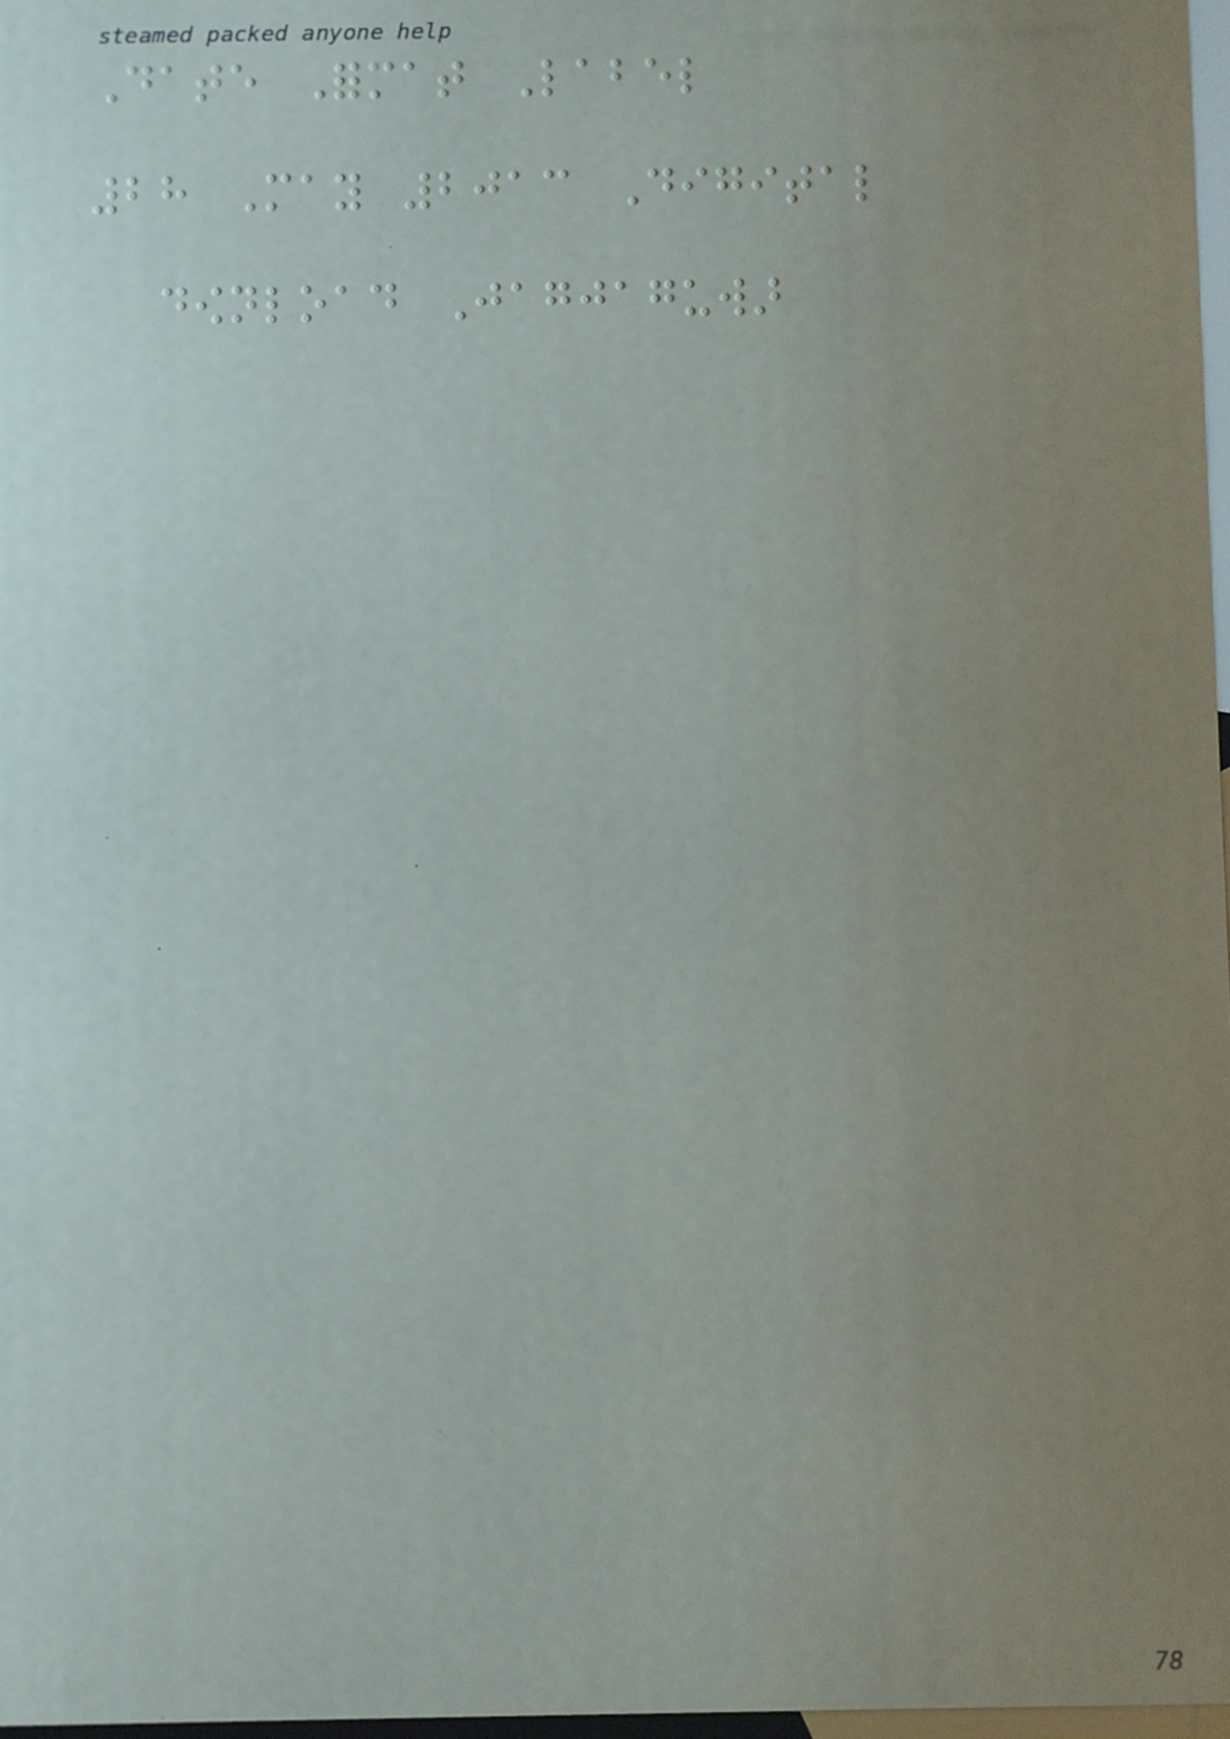Date Format Label
28 May 2013 Digital
download Jagjaguwar
